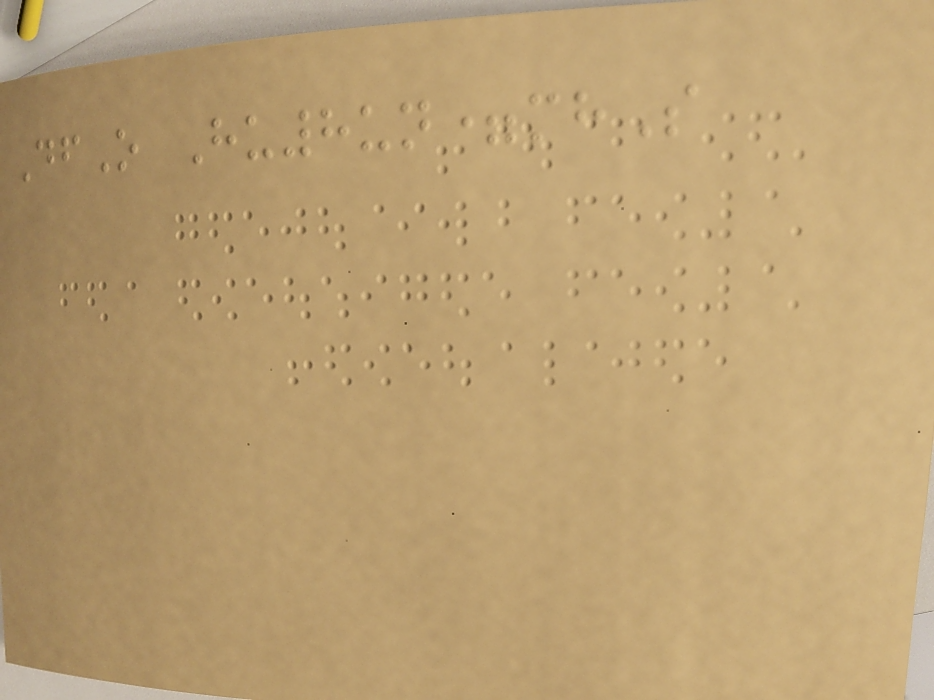DfO Hu8un=mhS
